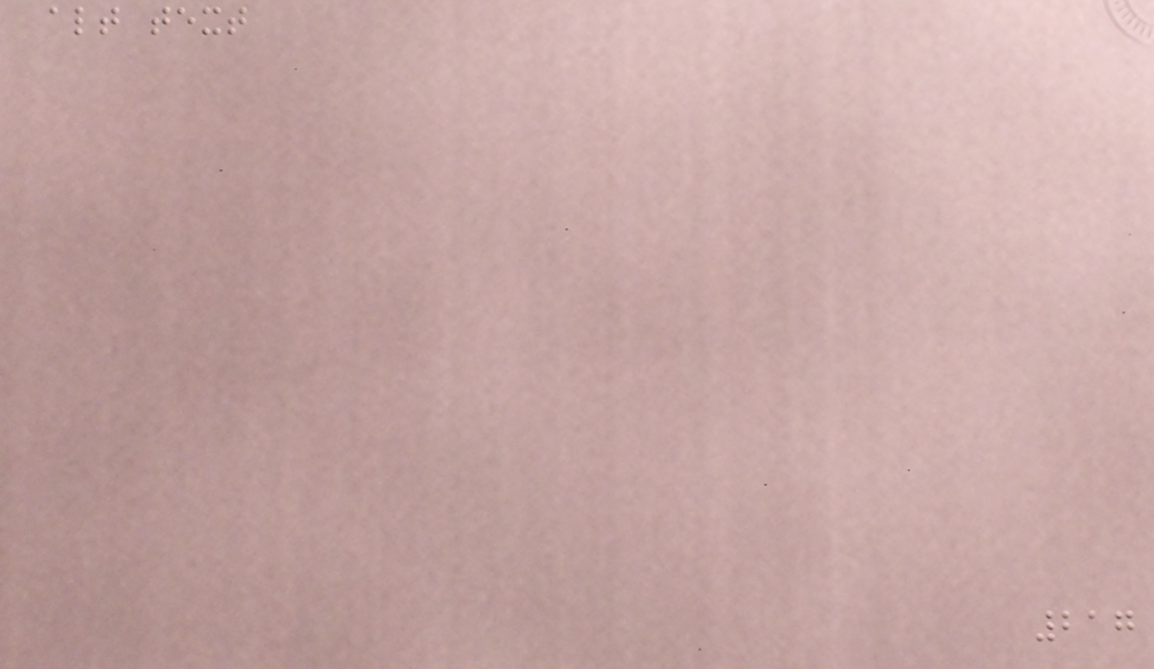alt text
217
